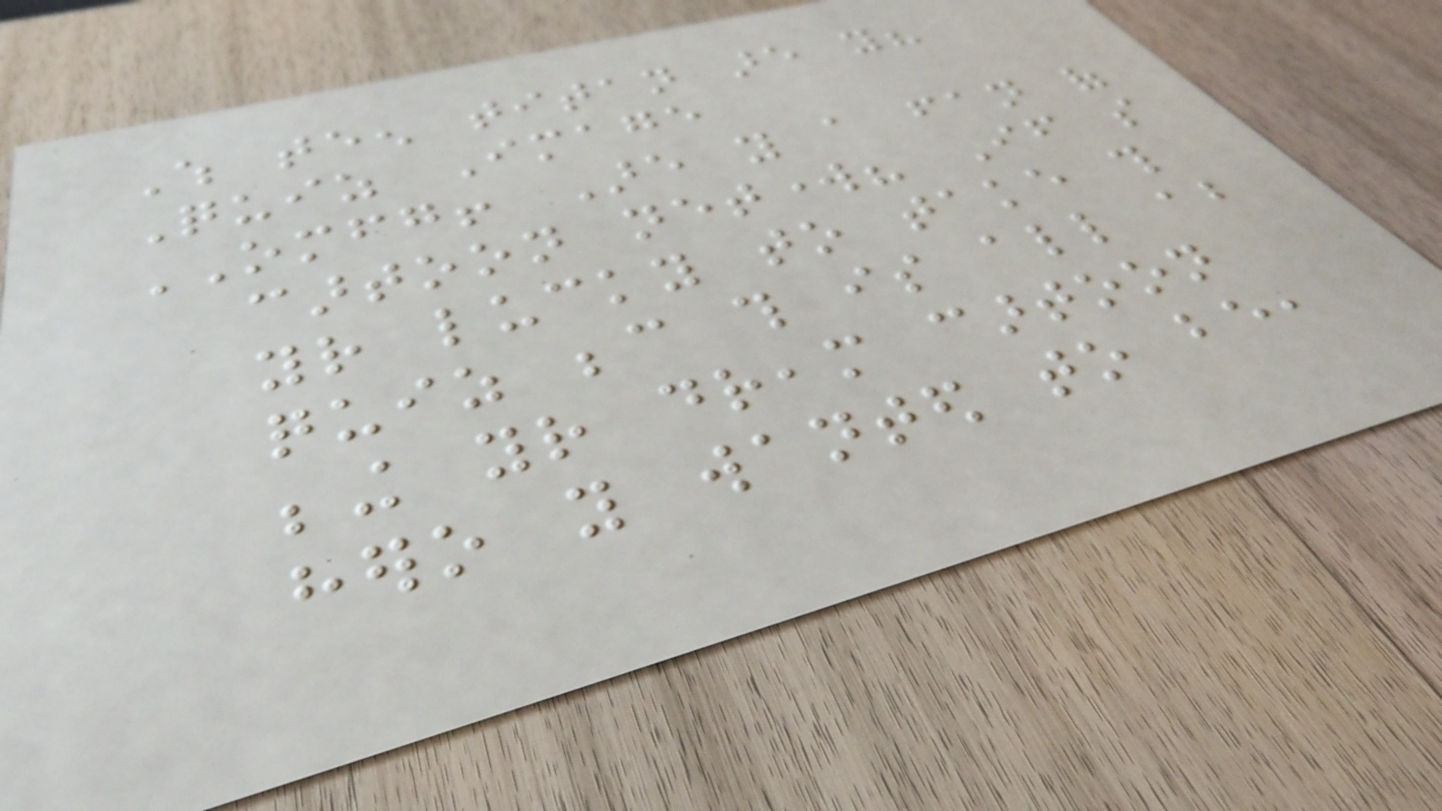Which teen titan are you?
Quiz Image
OMFG! Are you a fan of
cartoon network? If so
your lucky to take this
quiz because this is all about
being your dream cartoon
hero you wanted to be,
